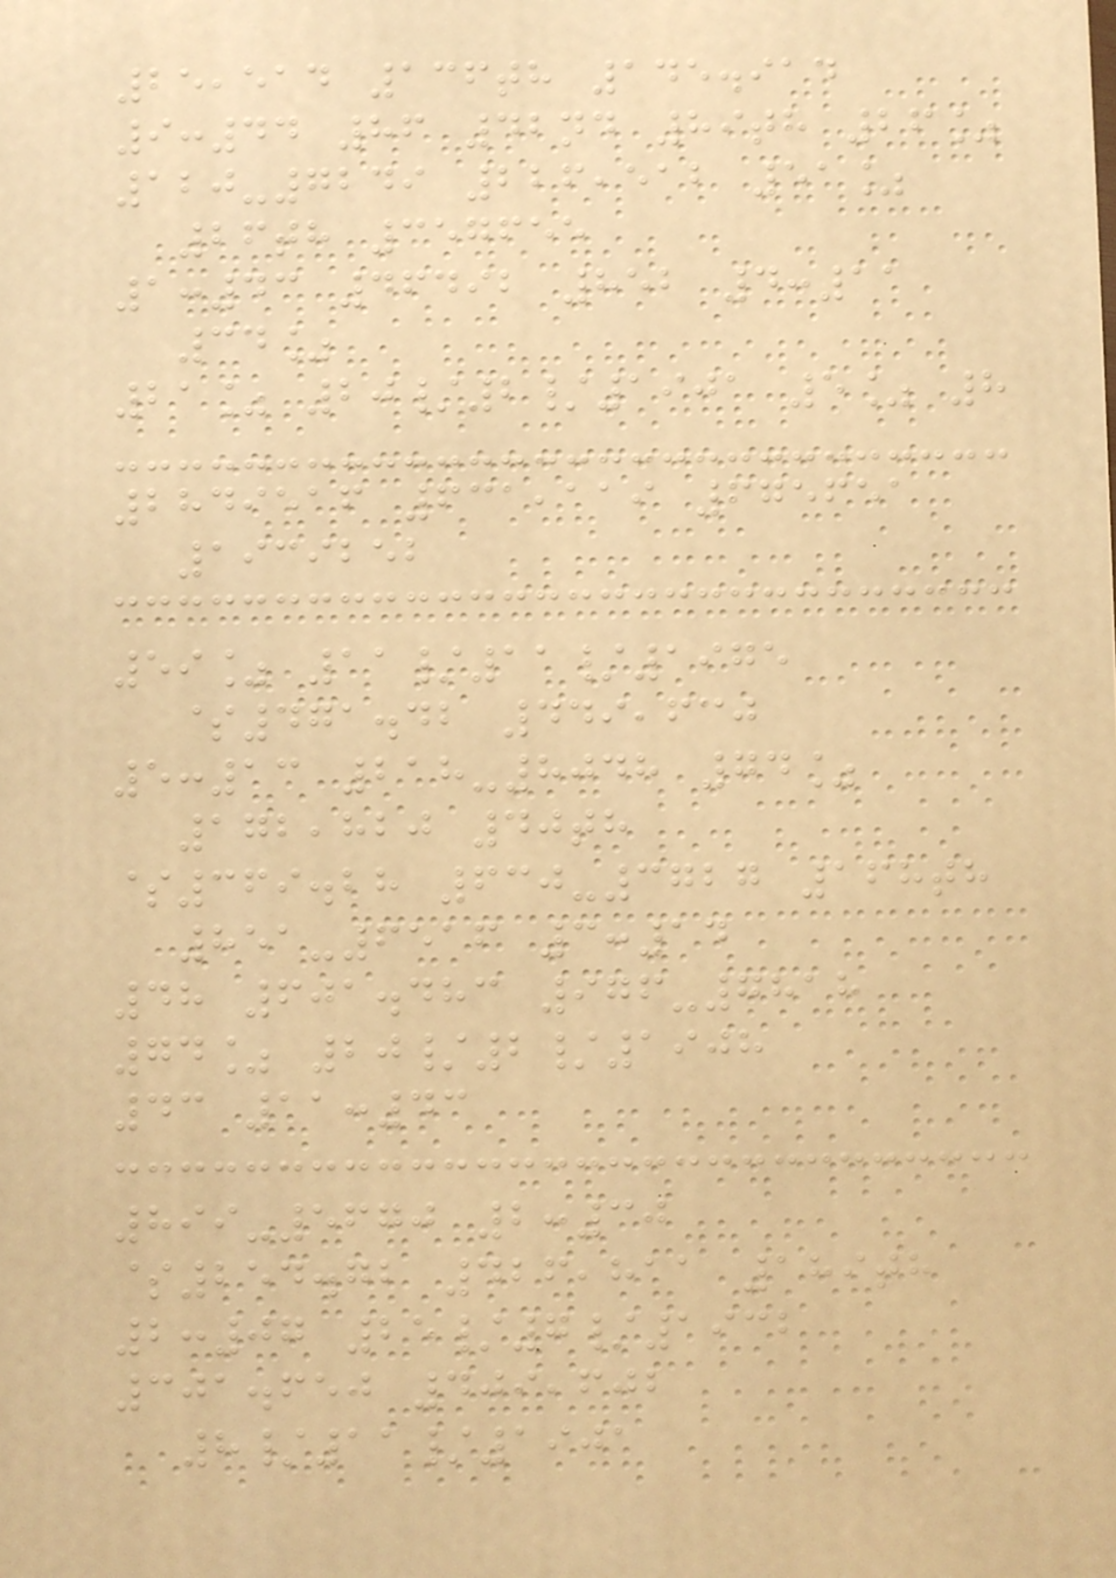25,514 136th 145.914
9:44 86 42nd 89th 26%
120-7249 226,512 51%
26th 357655
1:43 46492 852 4:11
34%
21% 20/2/1901 5% 8
2849516 631,119 675651
1939252
59% 11/11/1975
$471.42 449,630
5:13 218-8048 74%
172,820 40th
$369.28 630-3727 168th
851-6516 3:14
48 601.483 976-7818
74% 20/2/1908
43 11:43
899-5670 2:30
$254.72 426,811 189th
2:07 25/7/1932
301.650 409,602
8/11/1901
